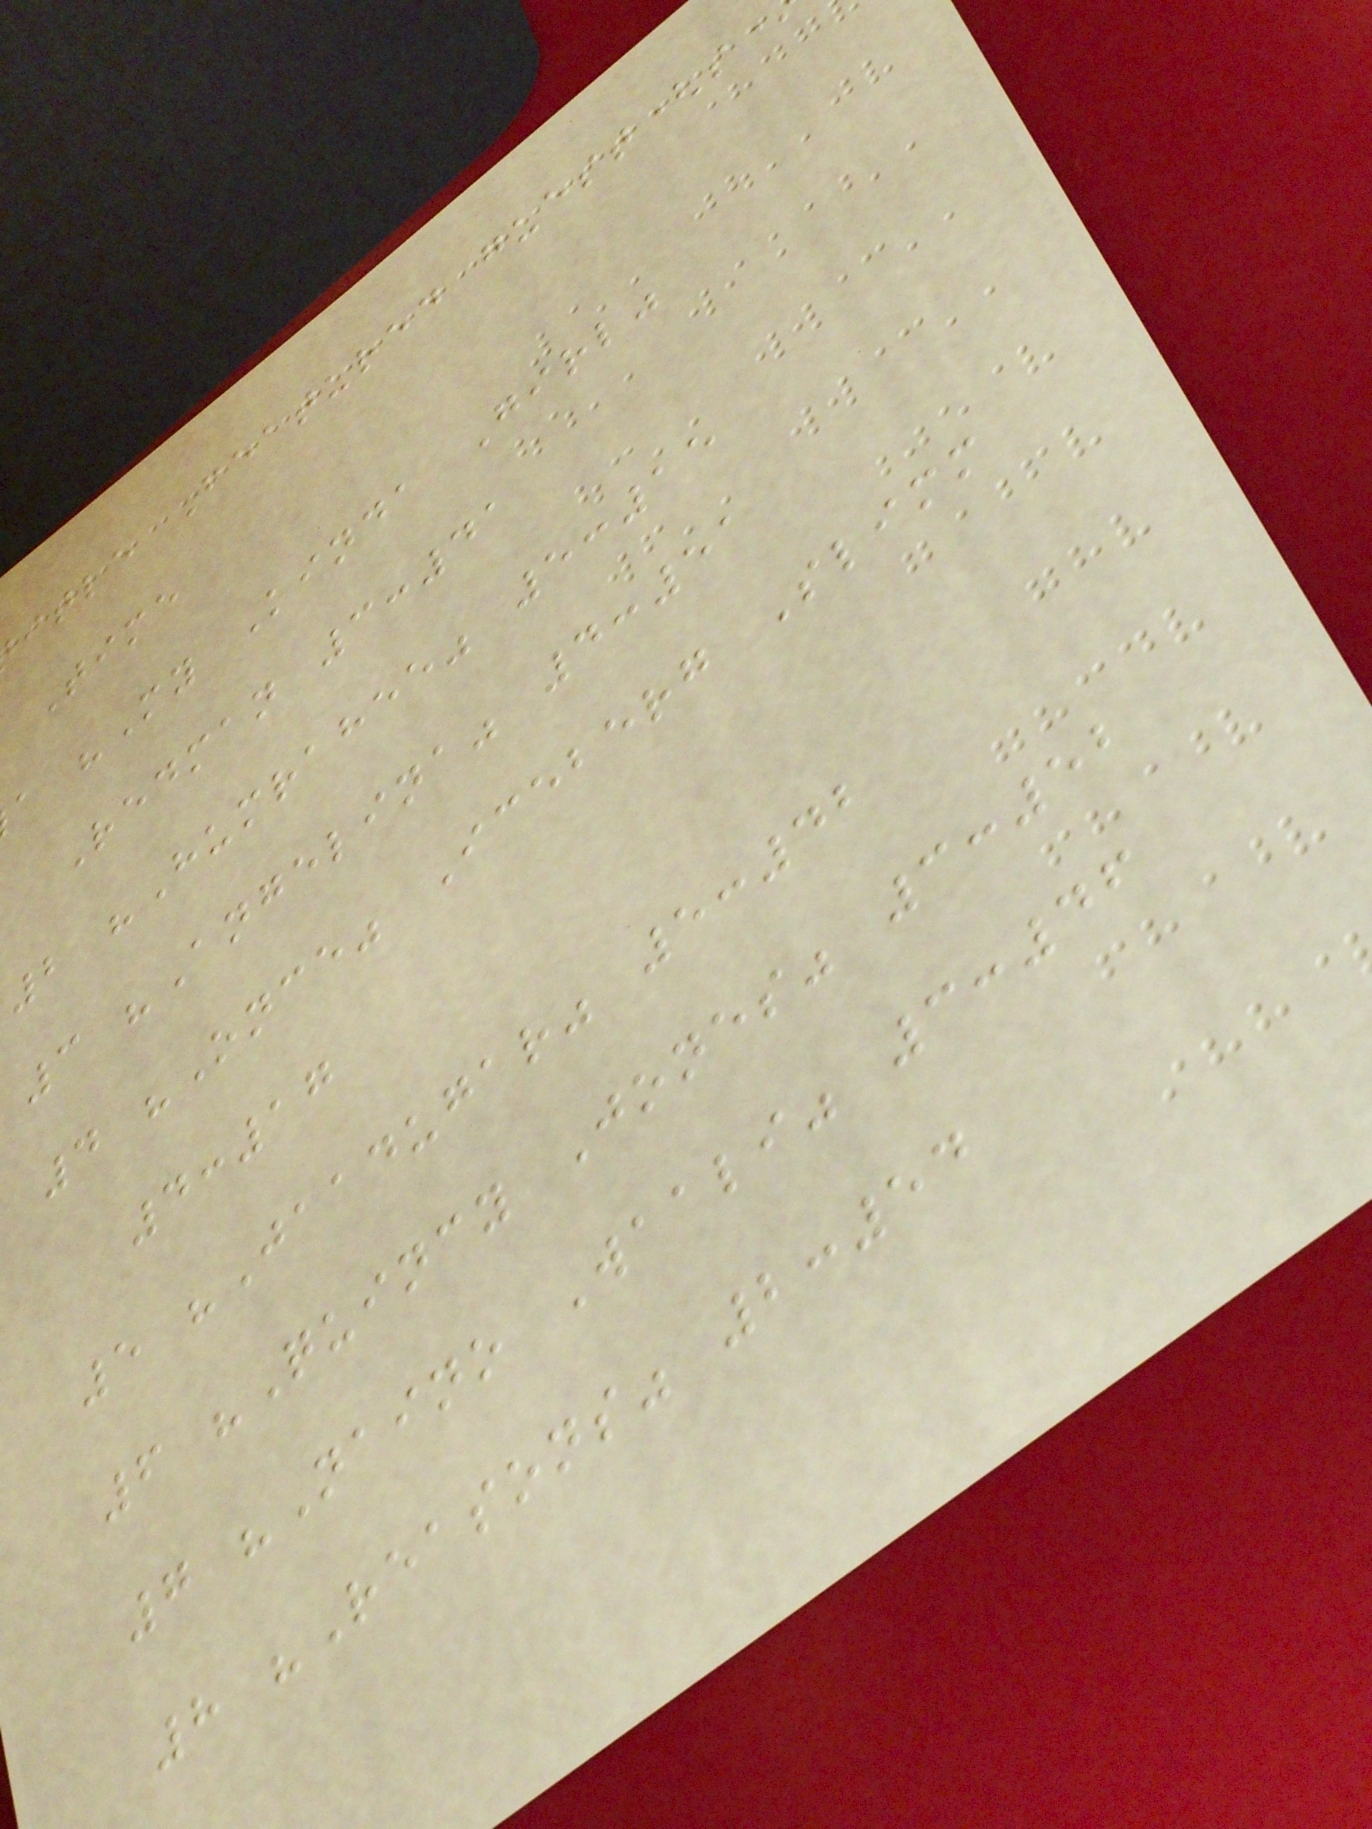itle Featured guest(s
Time
a "My Kinda Girl"
Redman 3:41
2 "Humrahee" 5:15
3 "Angelina" 4:51
4 "Once" Iceberg Slimm
4:17
5 "Jaadugar" 5:42
6 "Quincy Jones" 3:52
7 "Naino Waali" 3:46
8 "Reasons" 2:54
